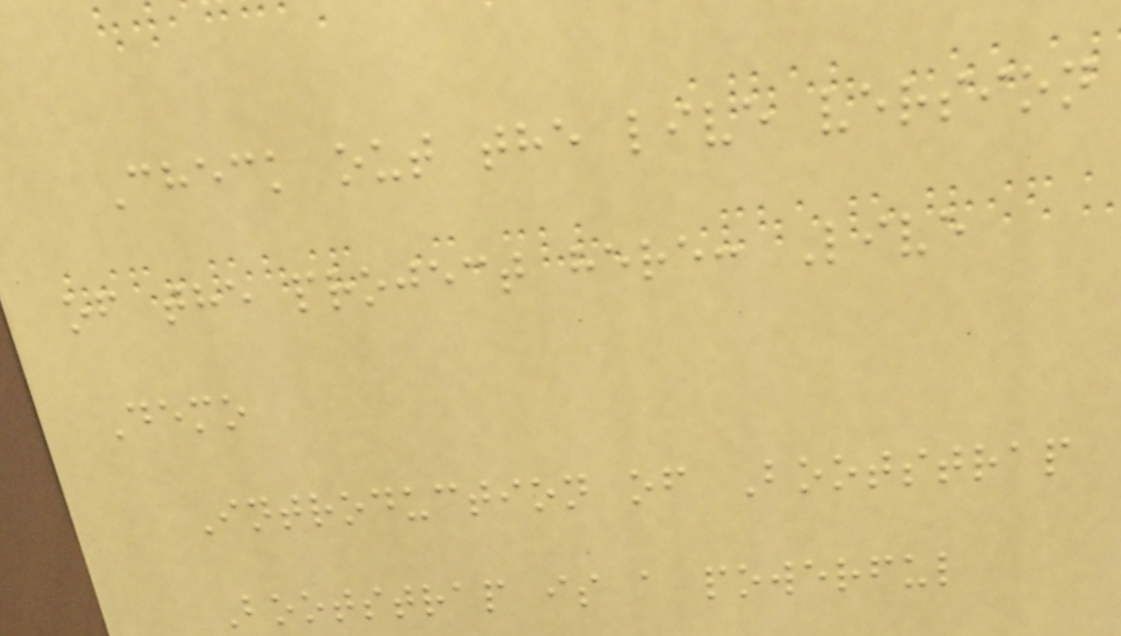Check out the live version
of the project here: Live
Demo
Introduction of Bootstrap
Bootstrap is a powerful
